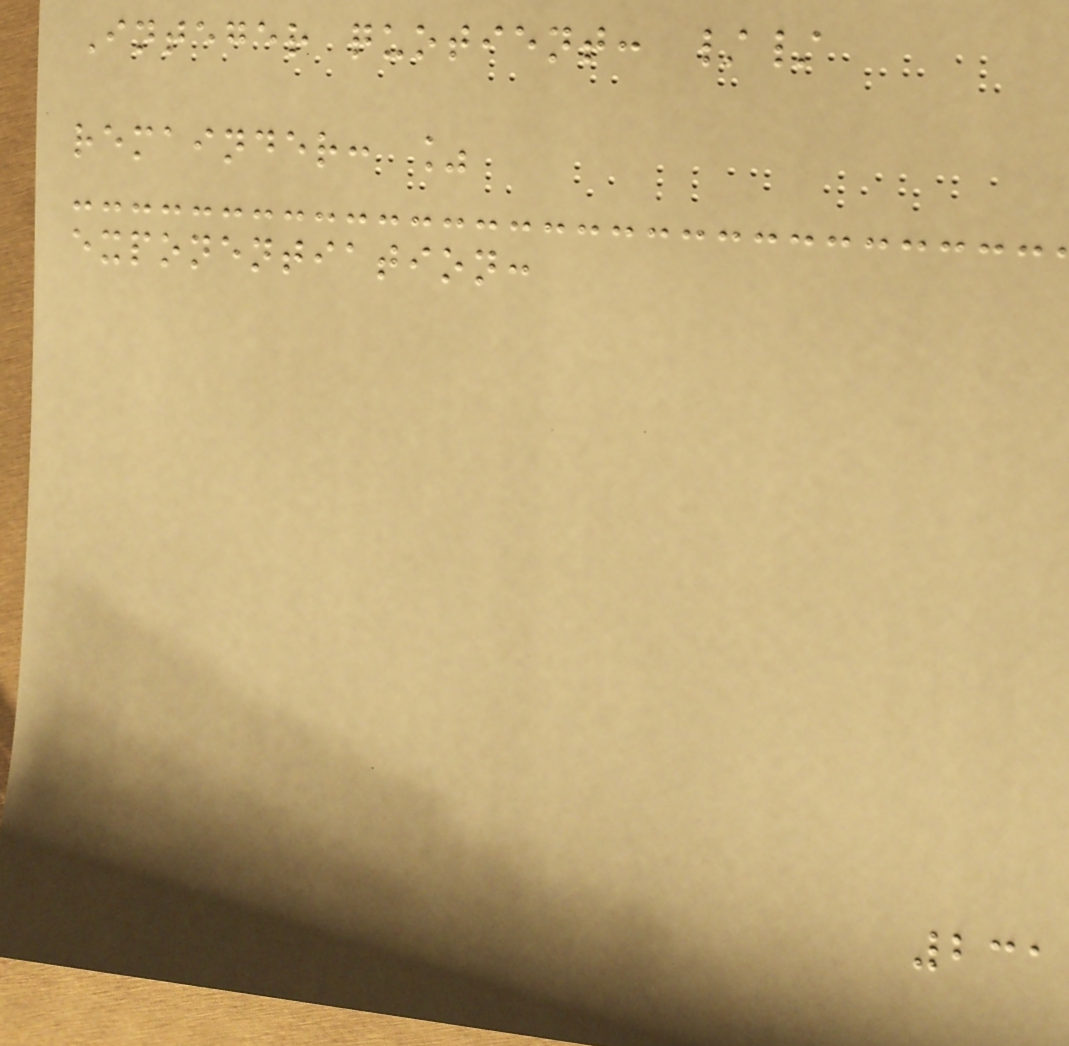Integer quotient: //
remainder: %
exponentiation:
231
